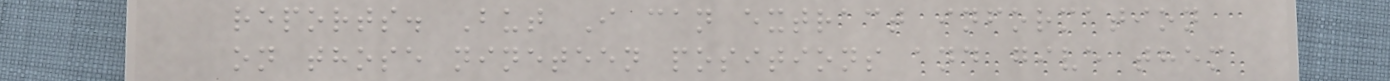reports. But I can extract information
on those nineteen positions and give them
